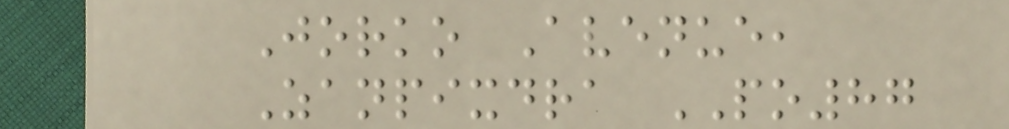Jorko Avenue,
Zanpixdra PO87
